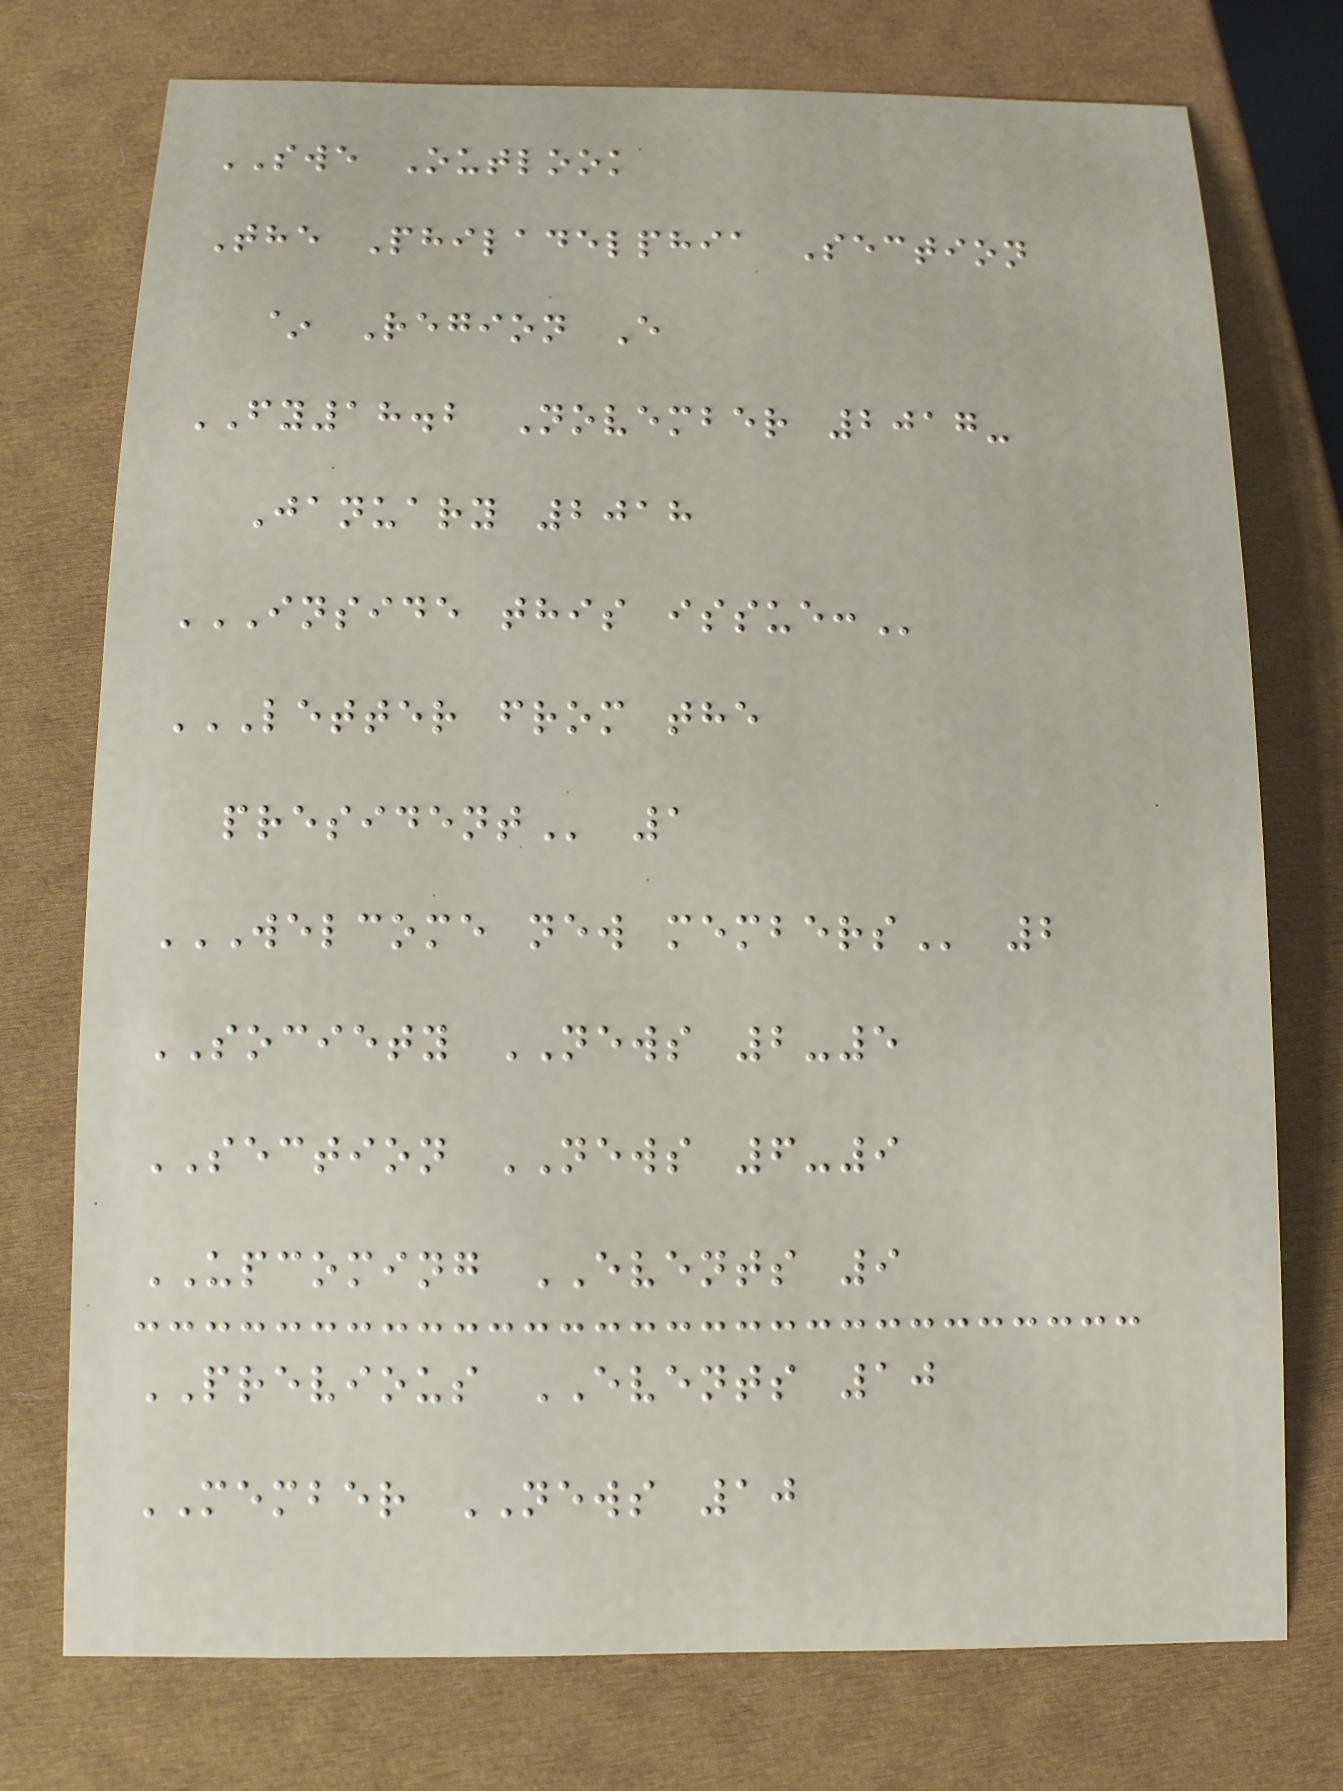SWE Outlook
The Philadelphia Section
~ Region E
FY18.2 November 2017-
January 2018
INSIDE THIS ISSUE:
LETTER FROM THE
PRESIDENT 1
WELCOME NEW MEMBERS 2
SOCIETY NEWS 2-5
SECTION NEWS 6-9
UPCOMING EVENTS 9
PREVIOUS EVENTS 10
MEMBER NEWS 10
